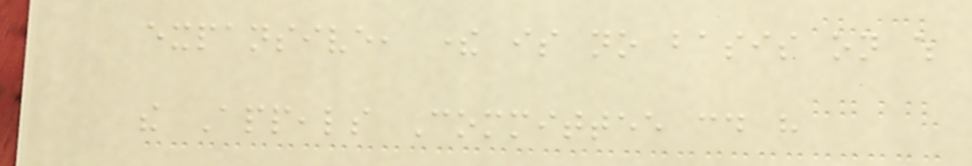expansive, there is no basis on which
the Appeals Committee could have
